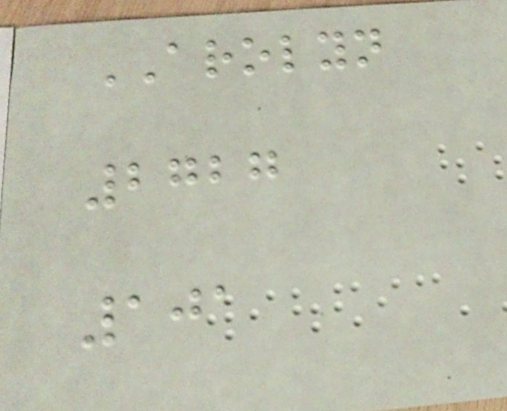AROLYN
2727
101
